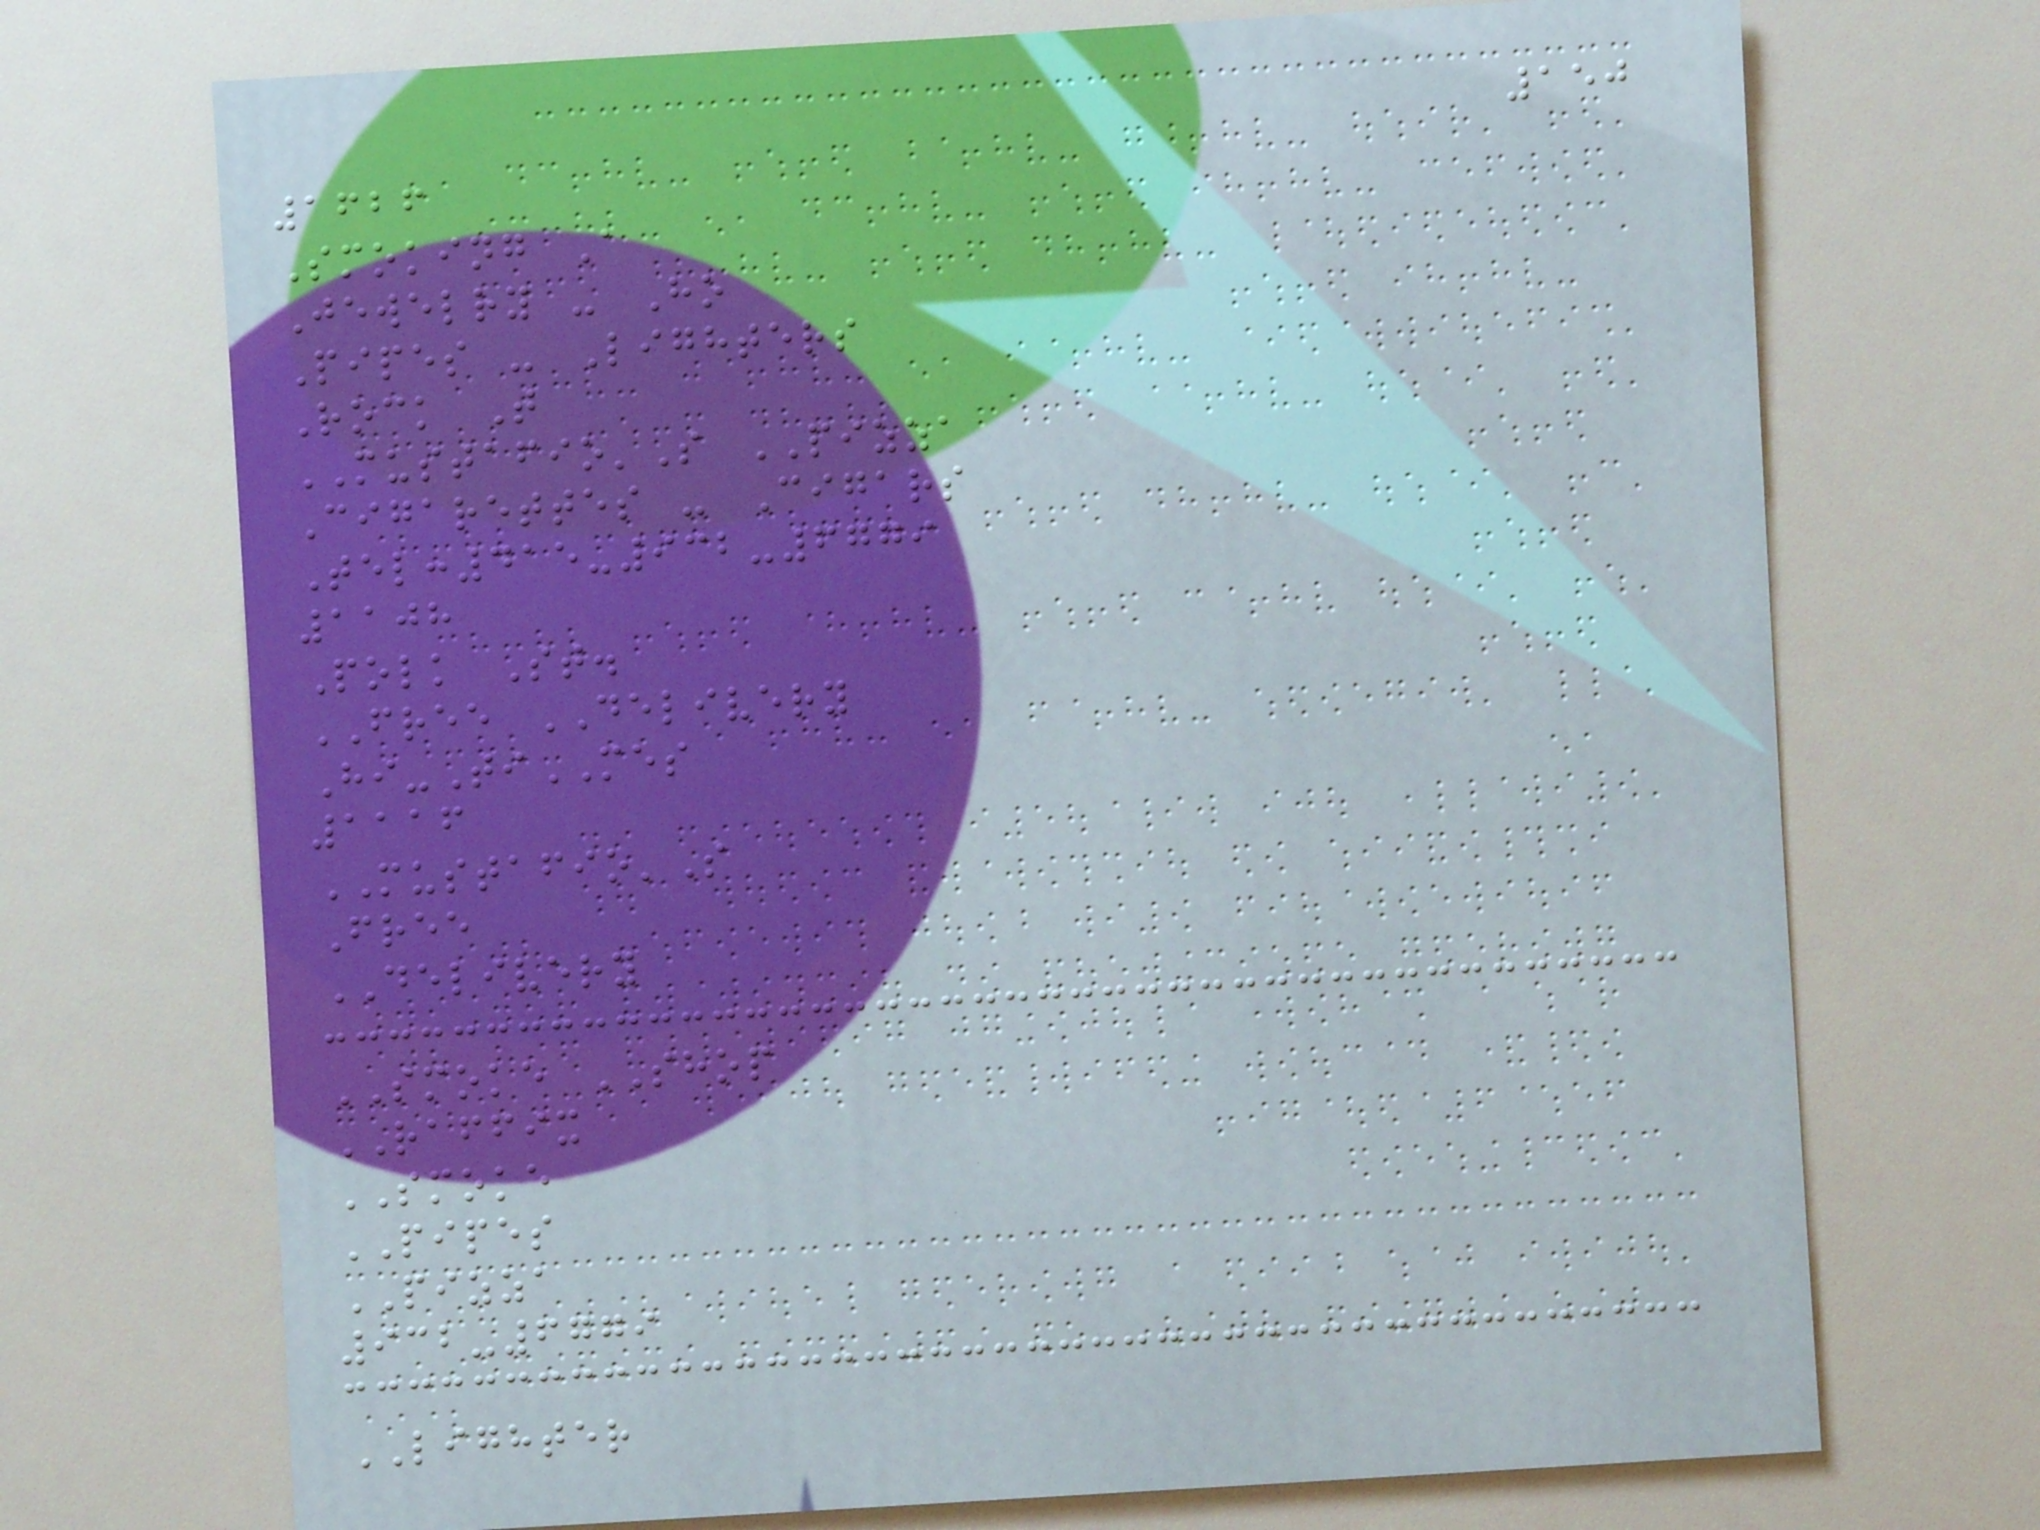150
1626
Smoking A
Jewelry - Ho
Pipes - Lighters
Rock T
MUSTAFIO'S PIZZA
Cigarettes - Cigars
Tel:415-932-6779
1108
Polk St.
FREE DELIVERY
Hi-TiMES
1116
MUSTAFIO'S
Free
DELIVERY
SMOKE SHOP
RAFFIX
SMOKE
PIPES
PIZZA
932-6779
LIGHTER
